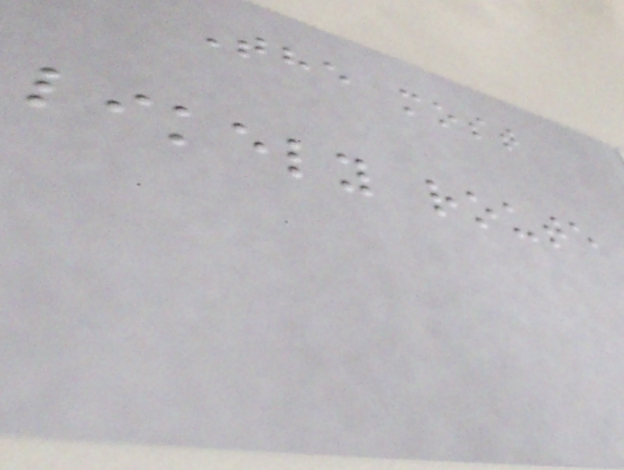The most
likely route
